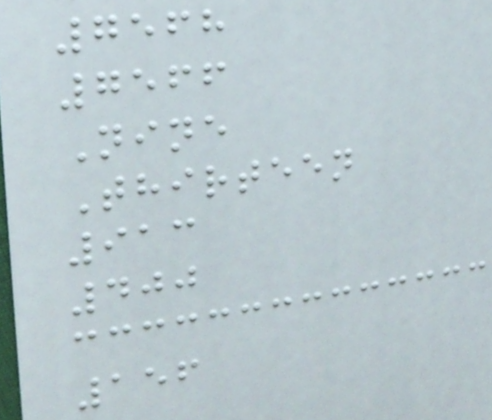7568
7566
Nine
Thirteen
913
400
156
